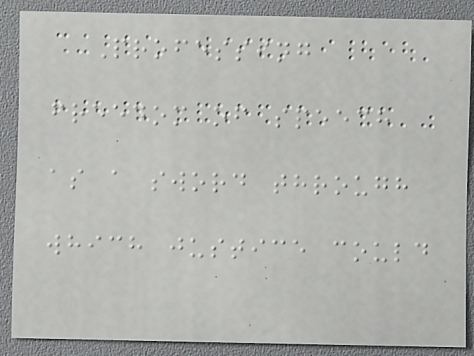Professing
freedom of speech
as a sword through
which justice could
